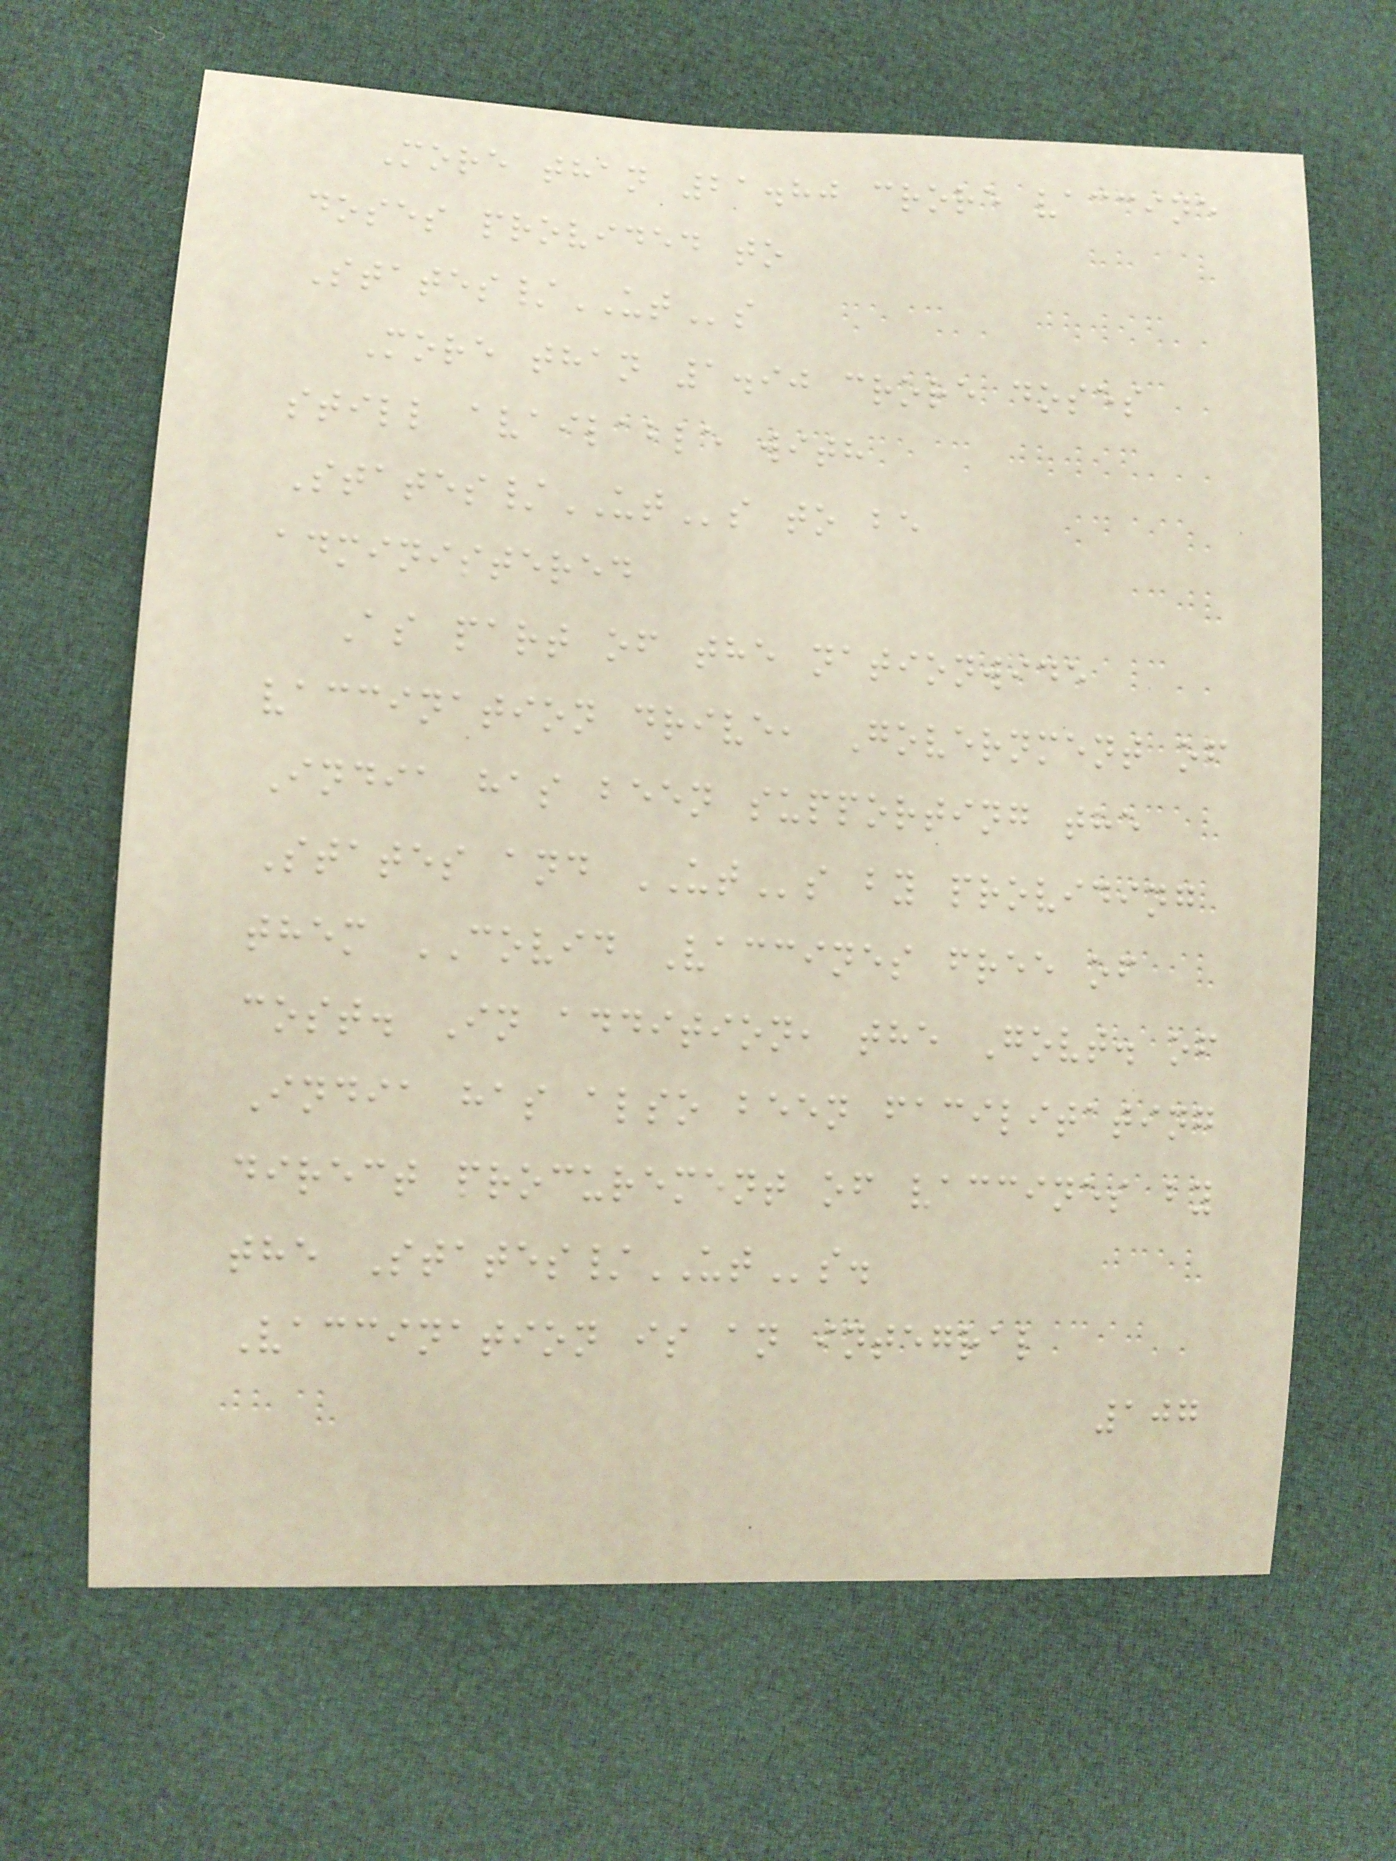More than 21.80 crore vaccine
doses provided to
States/UTs
More than 1.90 crore doses
still available with
States/UTs to be
administered
As part of the nationwide
vaccination drive, Government of
India has been supporting the
States and UTs by providing
them COVID Vaccines free of
cost. In addition, the Govt. of
India has also been facilitating
direct procurement of vaccines by
the States/UTs.
Vaccination is an integral
107
